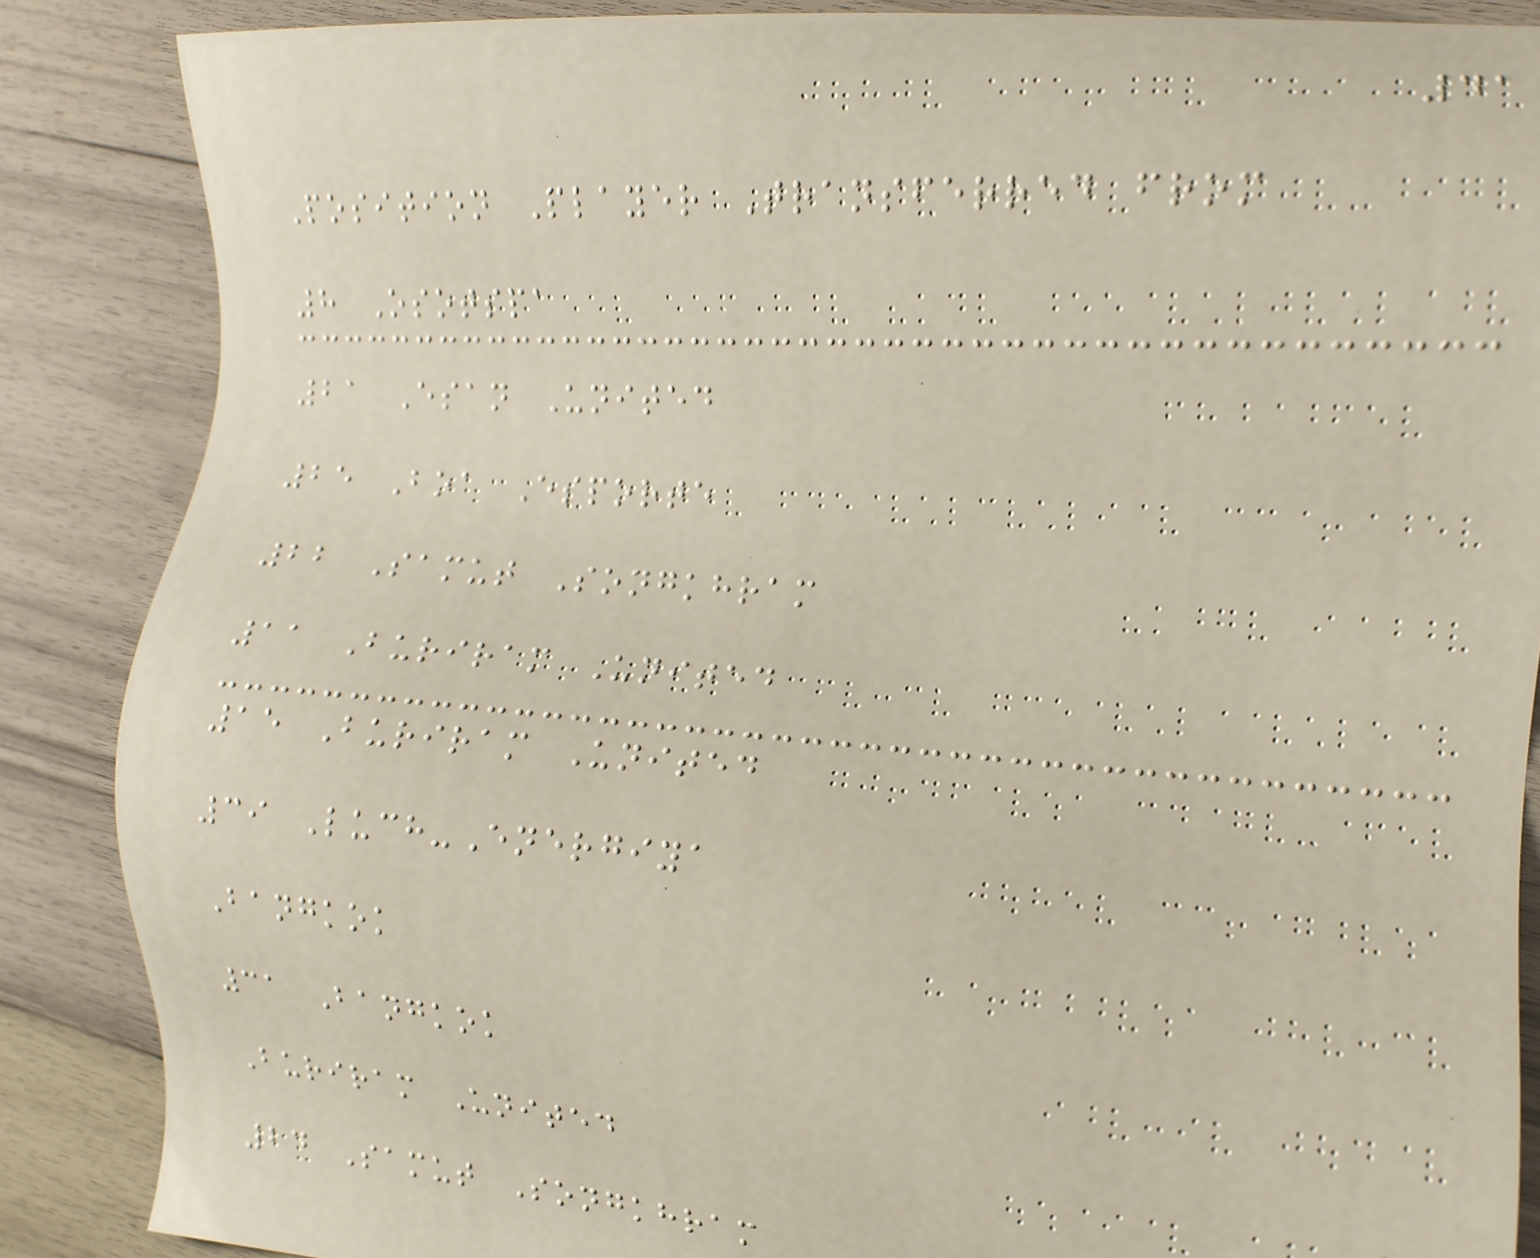41
Position Player Transferred from
8 Osotspa
21 Esan United
25 Boa Esporte
22 Samut Songkhram
11 Buriram United
15 Buriram United
39 Luch-Energiya
Bangkok
31 Bangkok
Buriram United
24 Samut Songkhram
